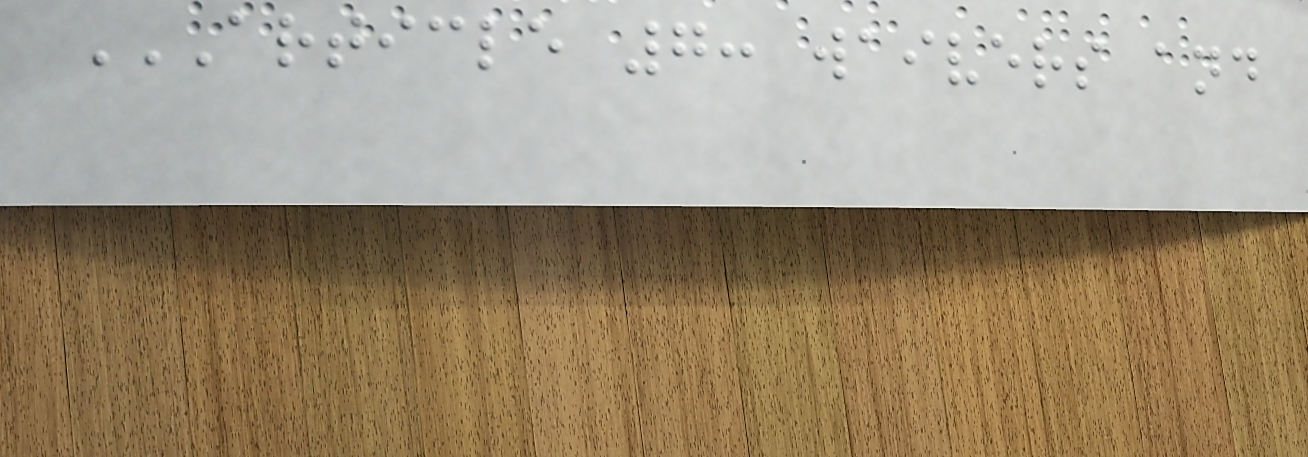ARTICLE 7: WAIVERS AND
